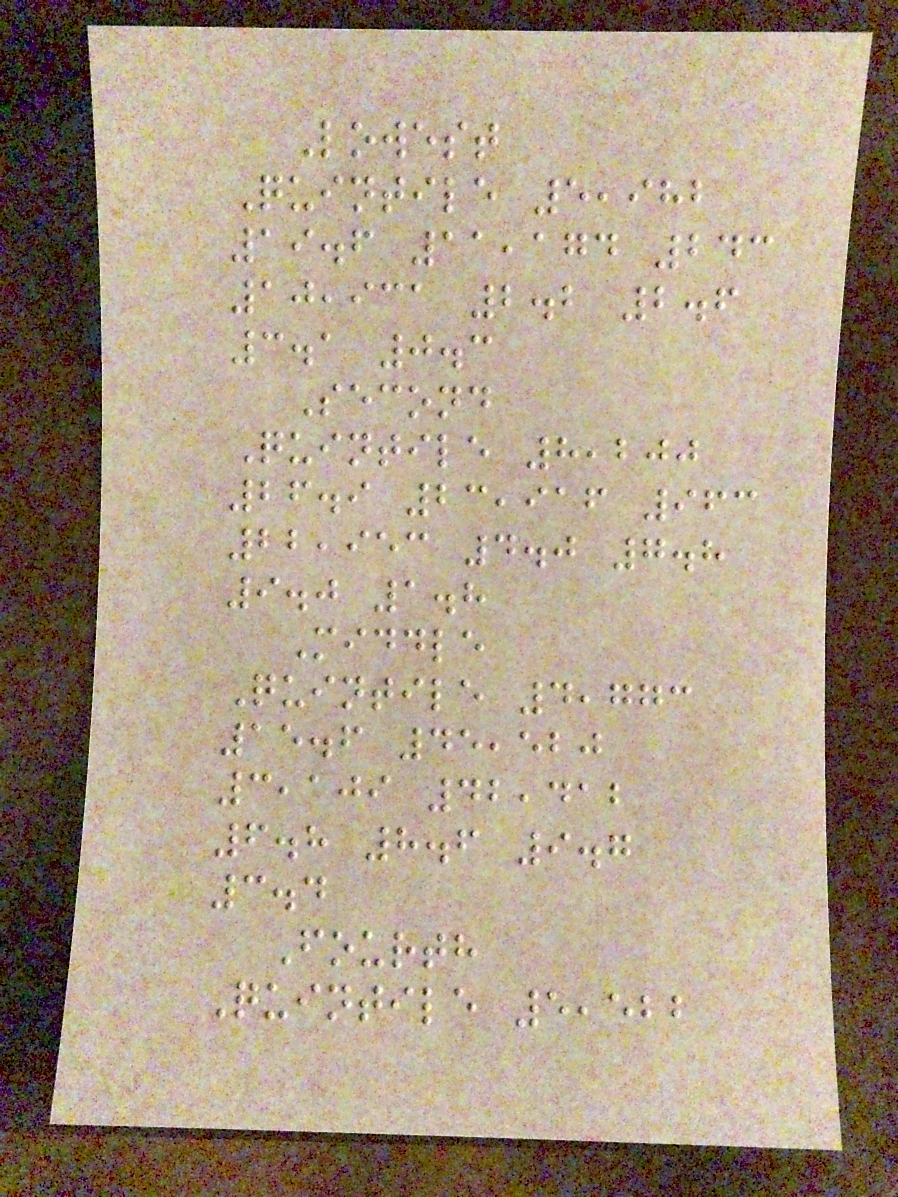Lowest
Quintile 5,982
19.6 11,174 243
10,931 2.2 2.6
3.1 0.3
Second
Quintile 8,200
26.9 23,916 963
22,953 4.0 7.8
9.0 1.8
Middle
Quintile 4,773
15.6 45,520
3,109 42,412
6.8 8.6 9.7
3.4
Fourth
Quintile 5,522
